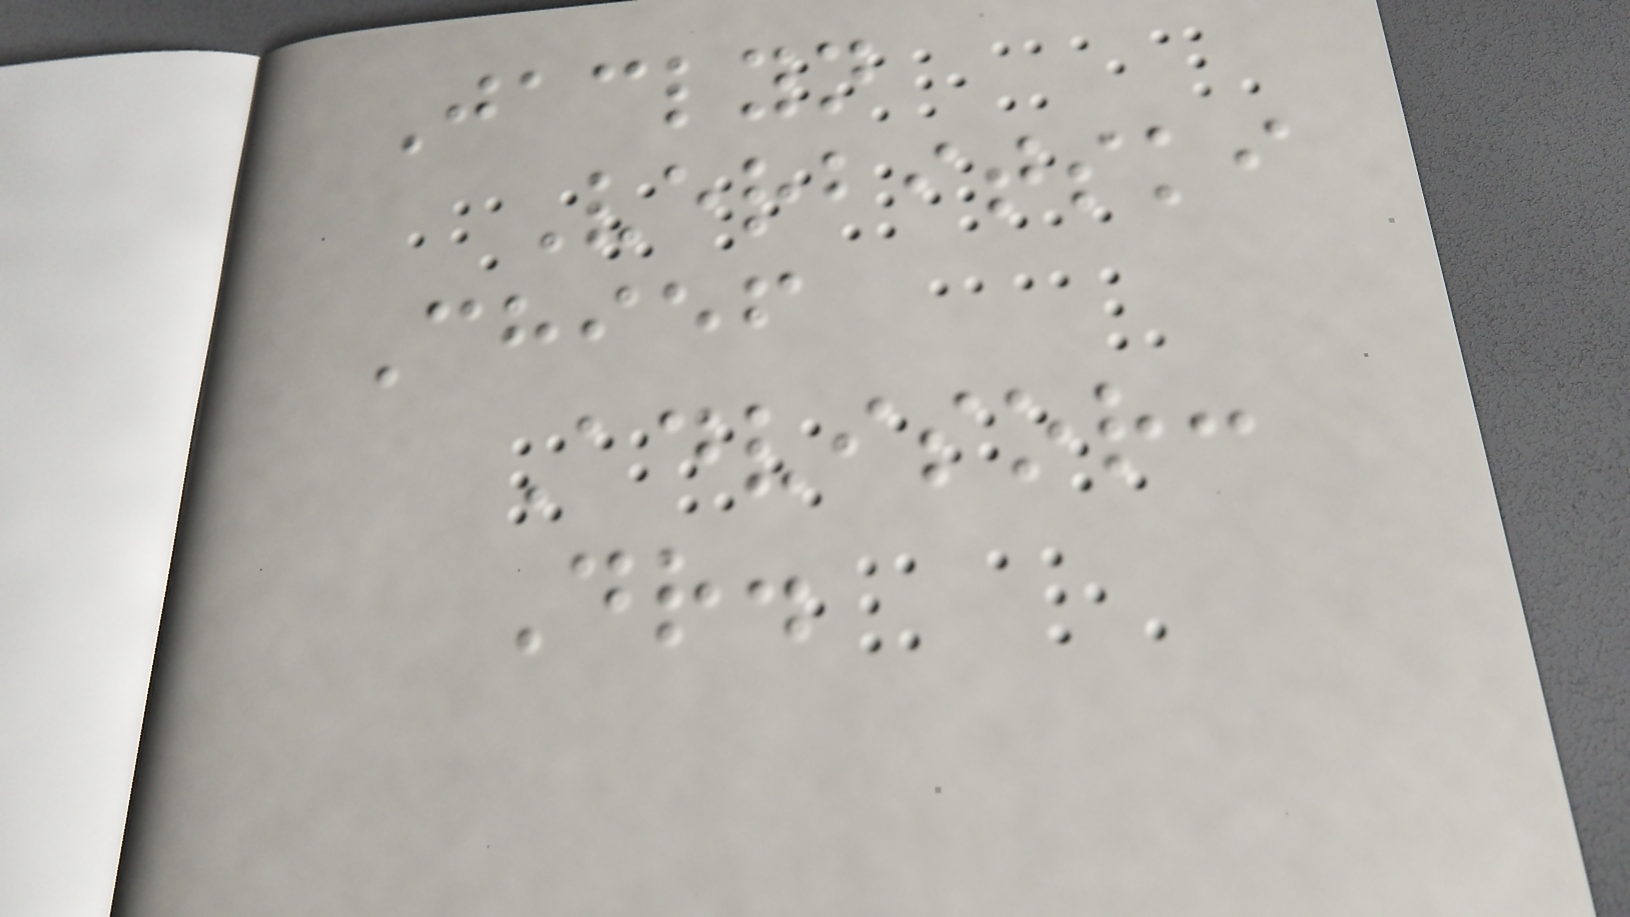Jaclyn
Verbitski
Chief
Advisor:
Dr.
